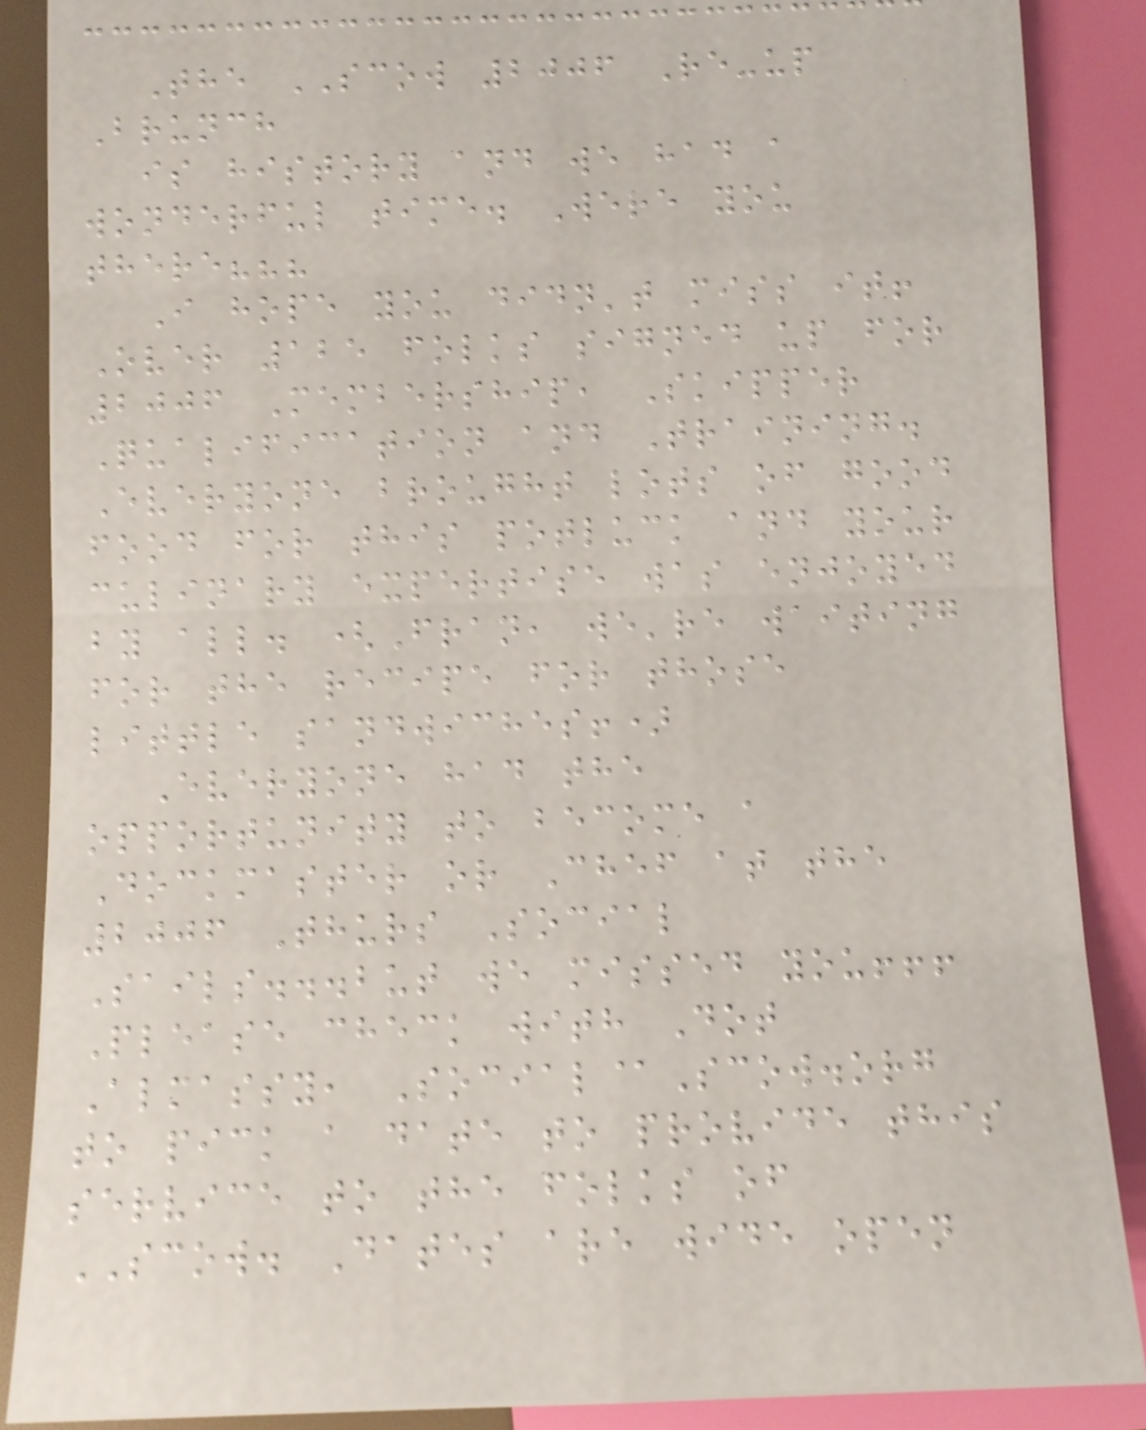The SCOW 2006 Re-up
Brunch
is history and we had a
wonderful time. Were you
there???
I hope you didn't miss it!
Over 125 folks signed up for
2006 Membership, Skipper
Qualification and Training.
Everyone brought lots of good
food for this potluck and your
culinary expertise was enjoyed
by all. (Fran, we're waiting
for the recipe for those
little sandwiches!)
Everyone had the
opportunity to become a
Dockmaster or Chef at the
2006 Thurs Social
Sails...but we missed you!!!
Please check with Dot
Almassy, Social@Scow.org
to pick a date to provide this
service to the folks of
SCOW. Dates are wide open
